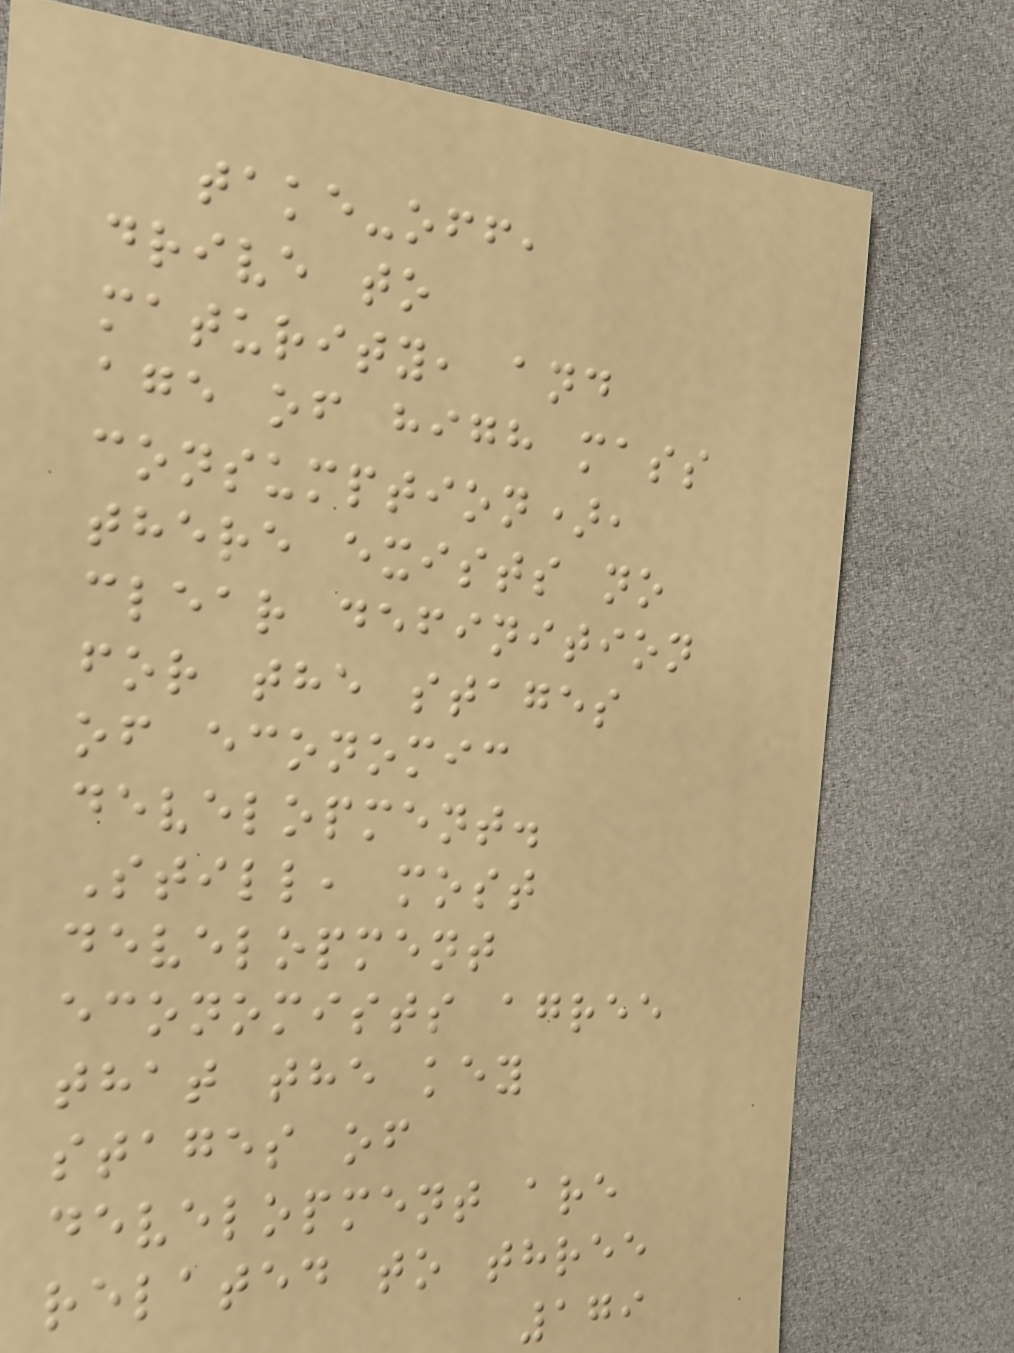take-off,
drive to
maturity, and
age of high mass
consumption),
there exists no
clear definition
for the stages
of economic
development.
Still, most
development
economists agree
that the key
stages of
development are
related to three
179
